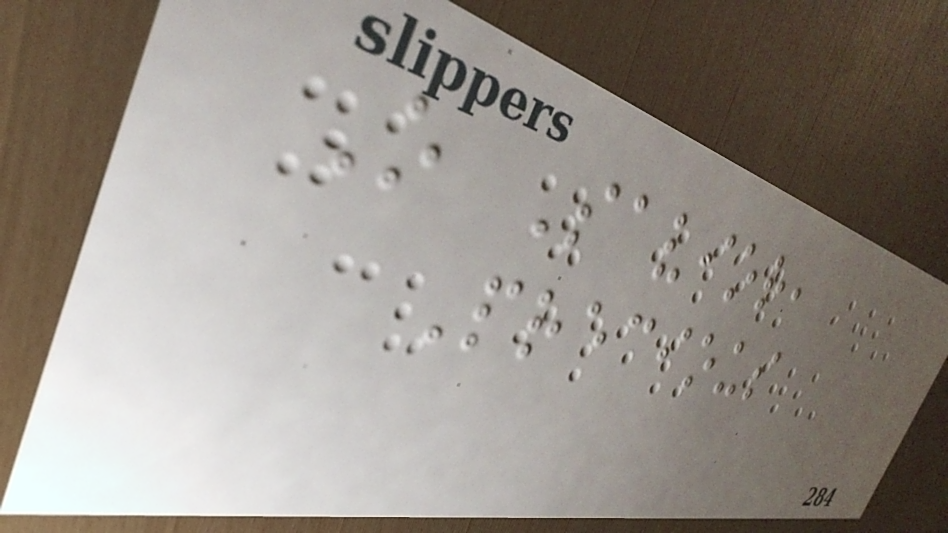O Savior,
Precious
